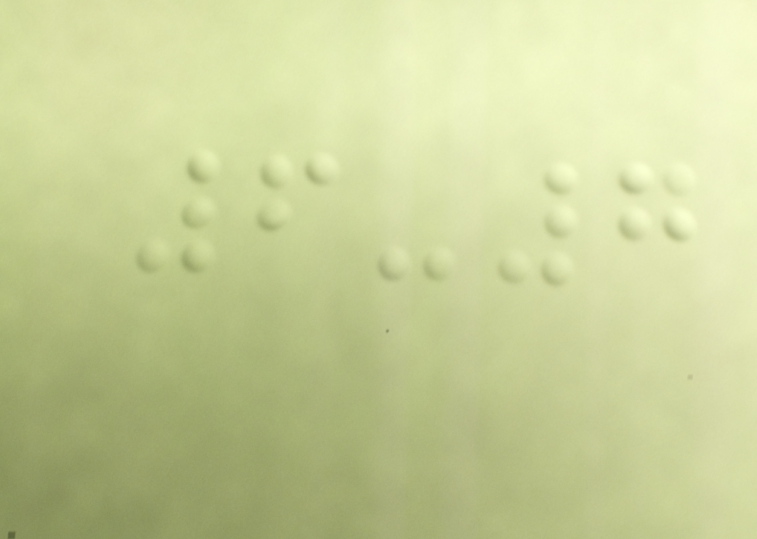6-7
